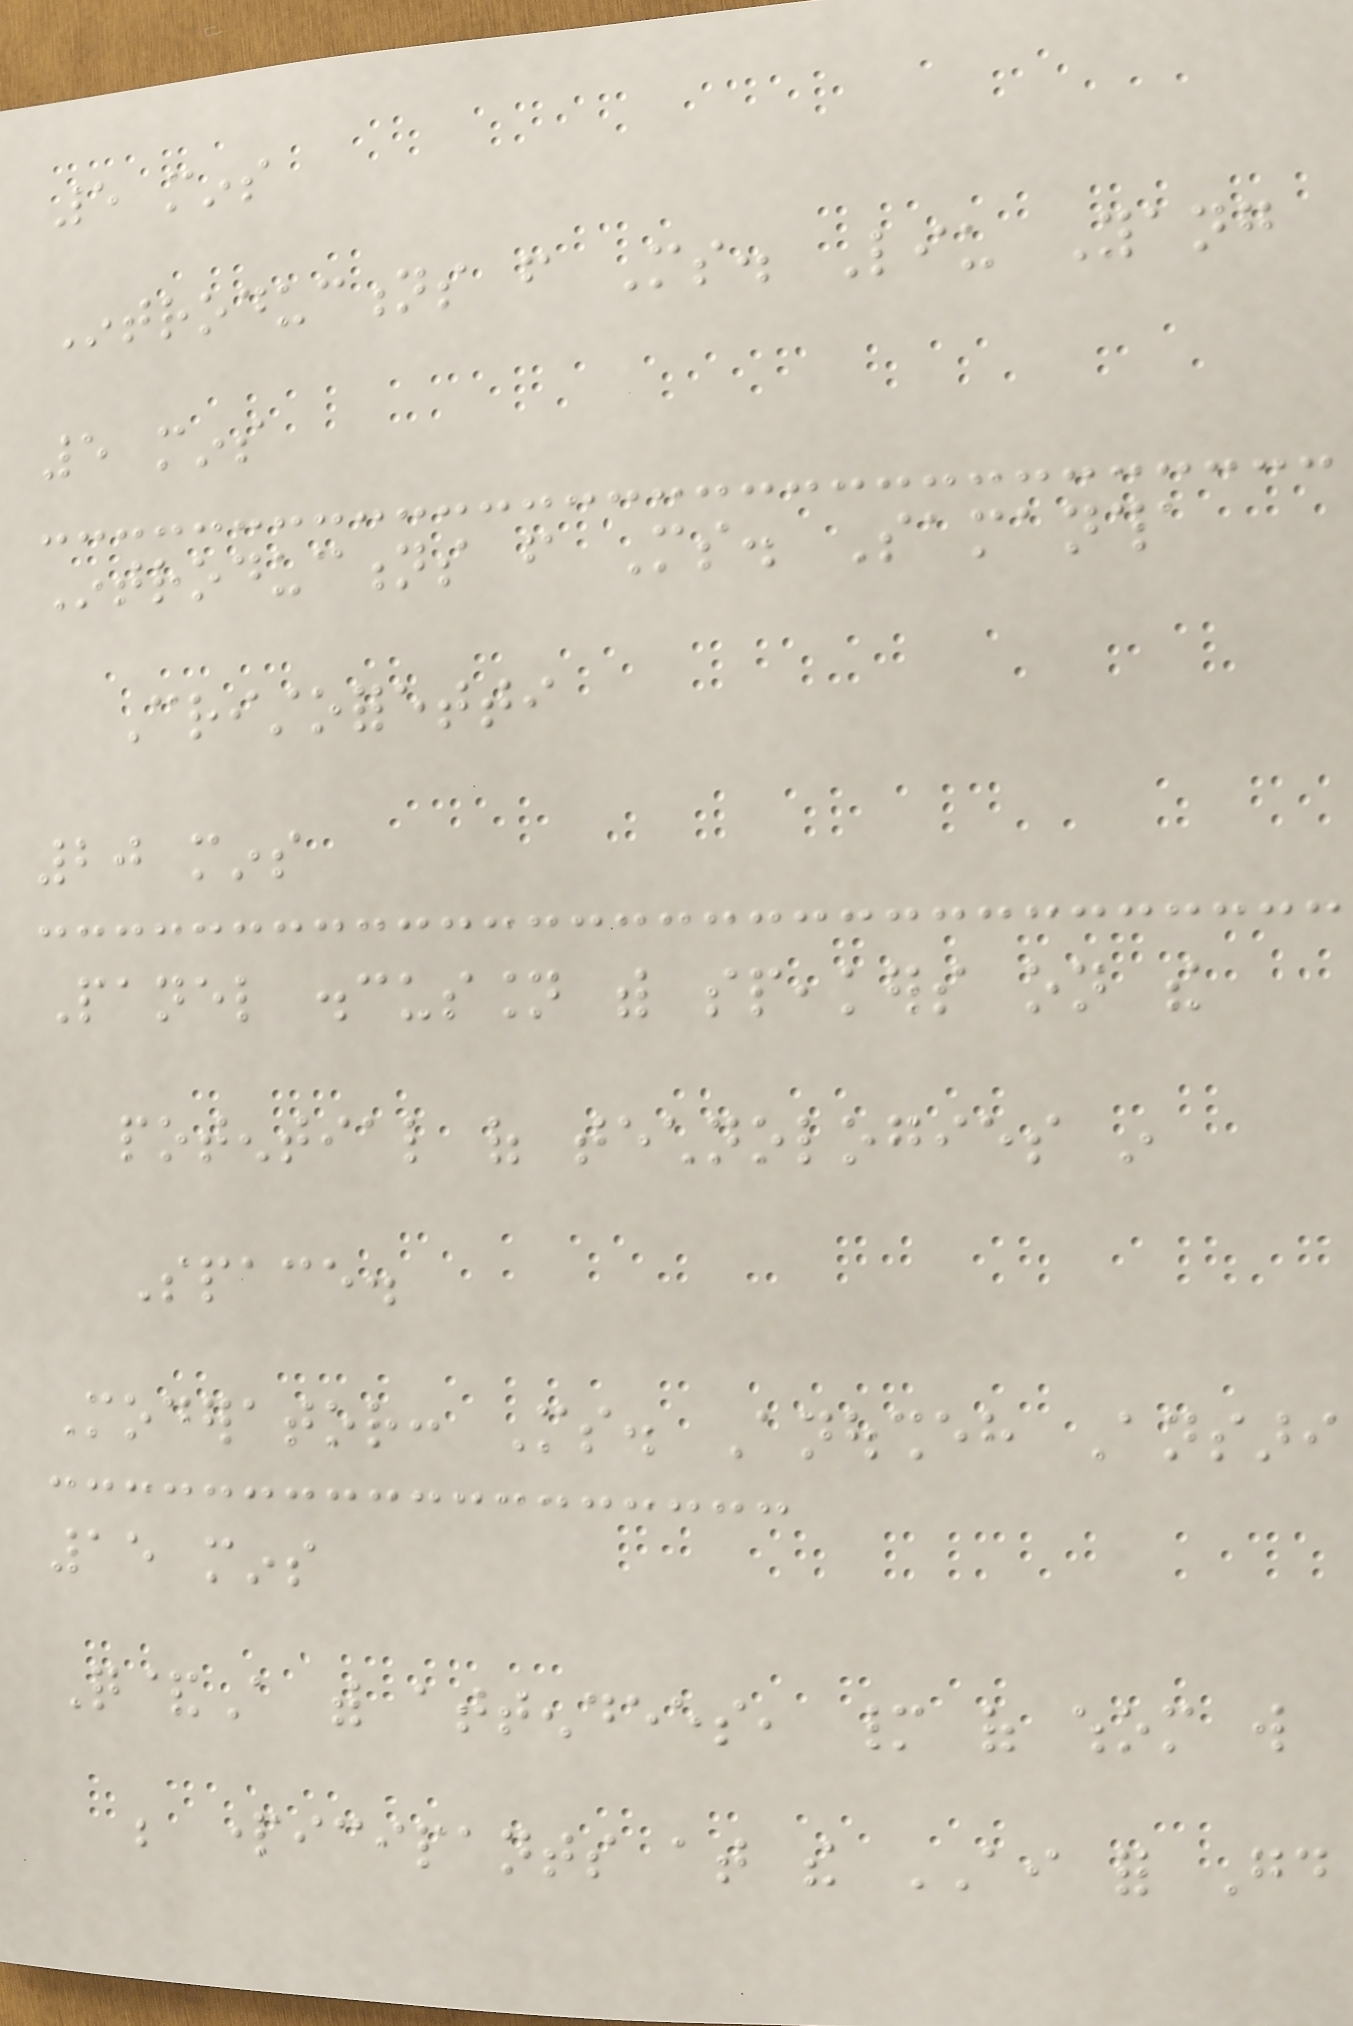5 mins
Introductions from Ms. Liu Yang
5 mins
Introductions from Ms. Samantha
Cristoforetti
20 mins
Panel discussion with speakers on the
potential of technologies in
Space.
Moderator: Ms. Anousheh Ansari
15 mins
Q&A with attendees, many of whom will
be participants at the AI for Good
